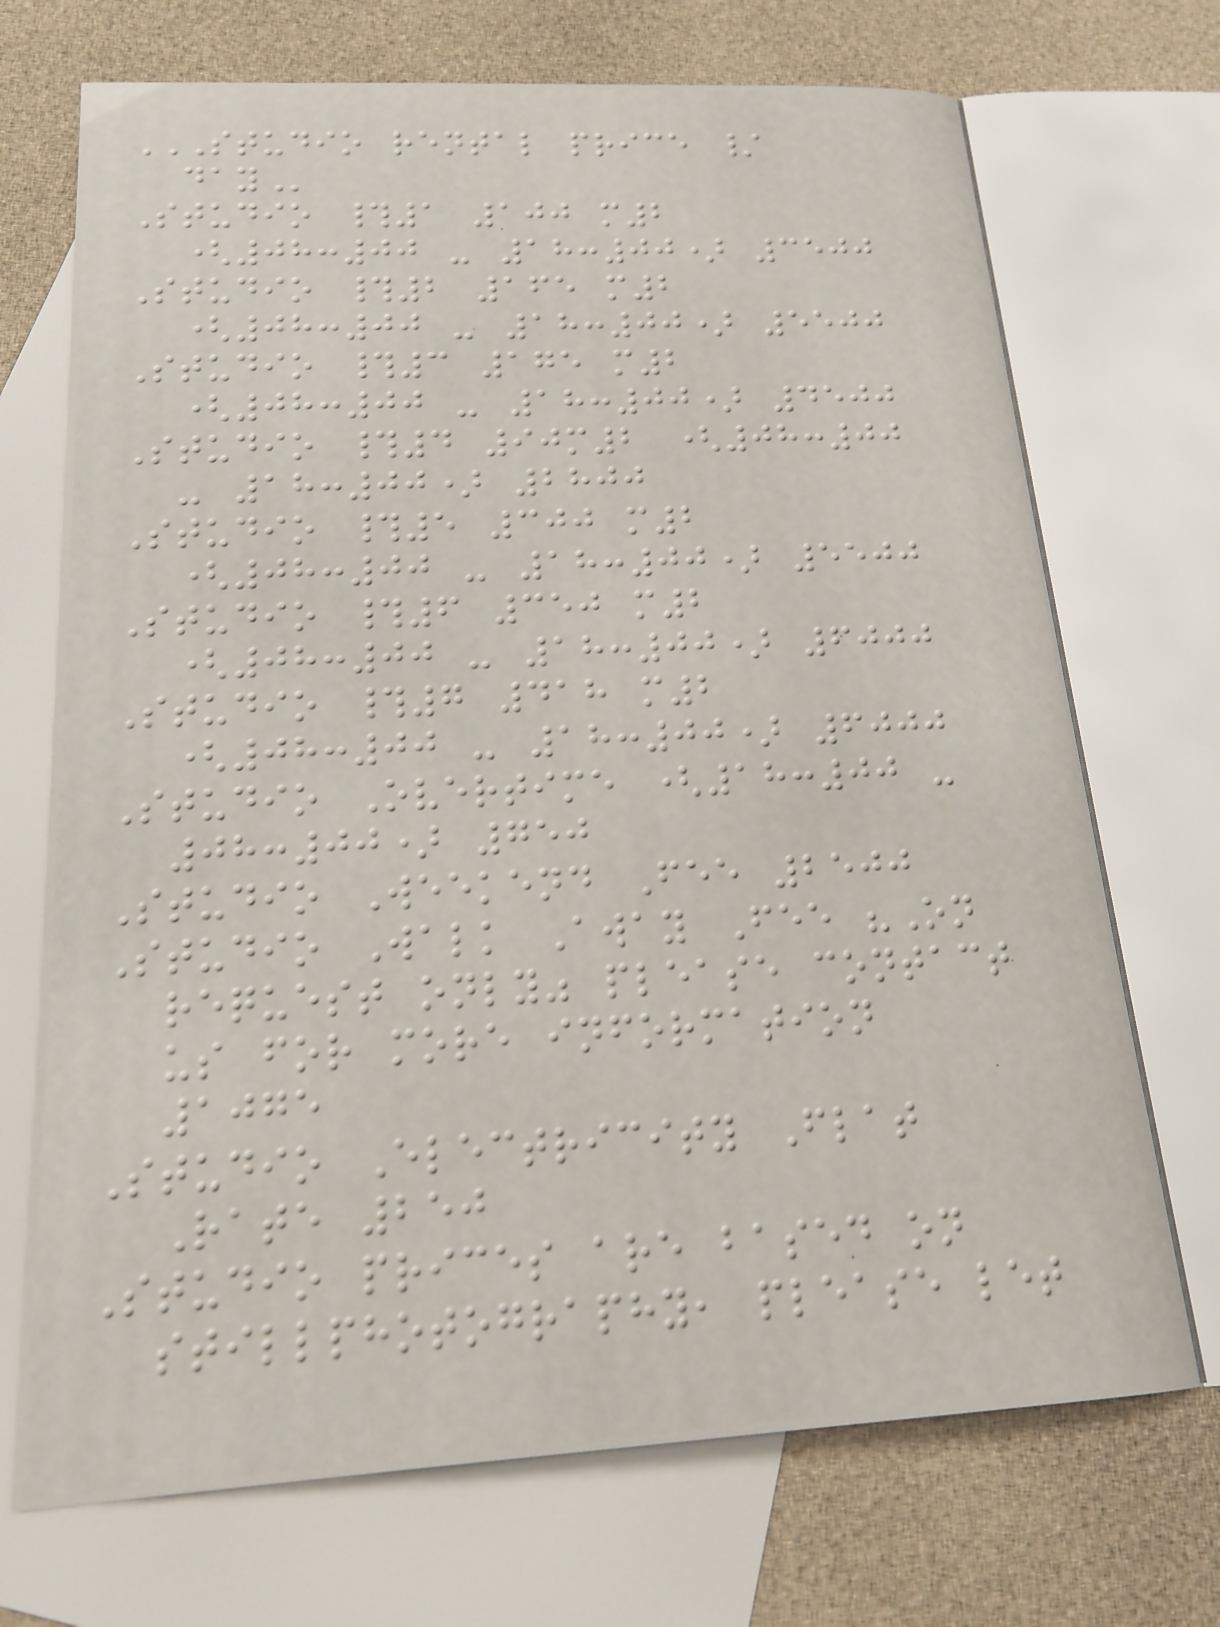STUDIO RENTAL PRICE /
DAY
Studio #1 100 m2
(08:00 - 18:00) 3500
Studio #2 165 m2
(08:00 - 18:00) 5500
Studio #3 175 m2
(08:00 - 18:00) 4500
Studio #4 90m2 (08:00
- 18:00) 2800
Studio #5 300 m2
(08:00 - 18:00) 5500
Studio #6 350 m2
(08:00 - 18:00) 6000
Studio #7 418 m2
(08:00 - 18:00) 6000
Studio Overtime (18:00 -
08:00) 750
Studio Weekend Fee 2500
Studio Walk Away Fee "On
request only" please contact
us for more information
1075
Studio Electricity Flat
Rate 250
Studio prices are based on
stillphotography, please let
